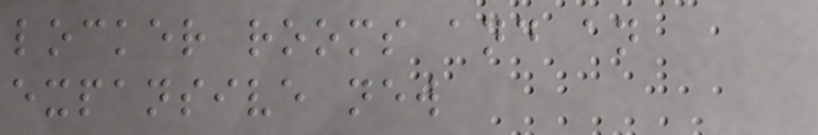locker rooms and an
expansive new
